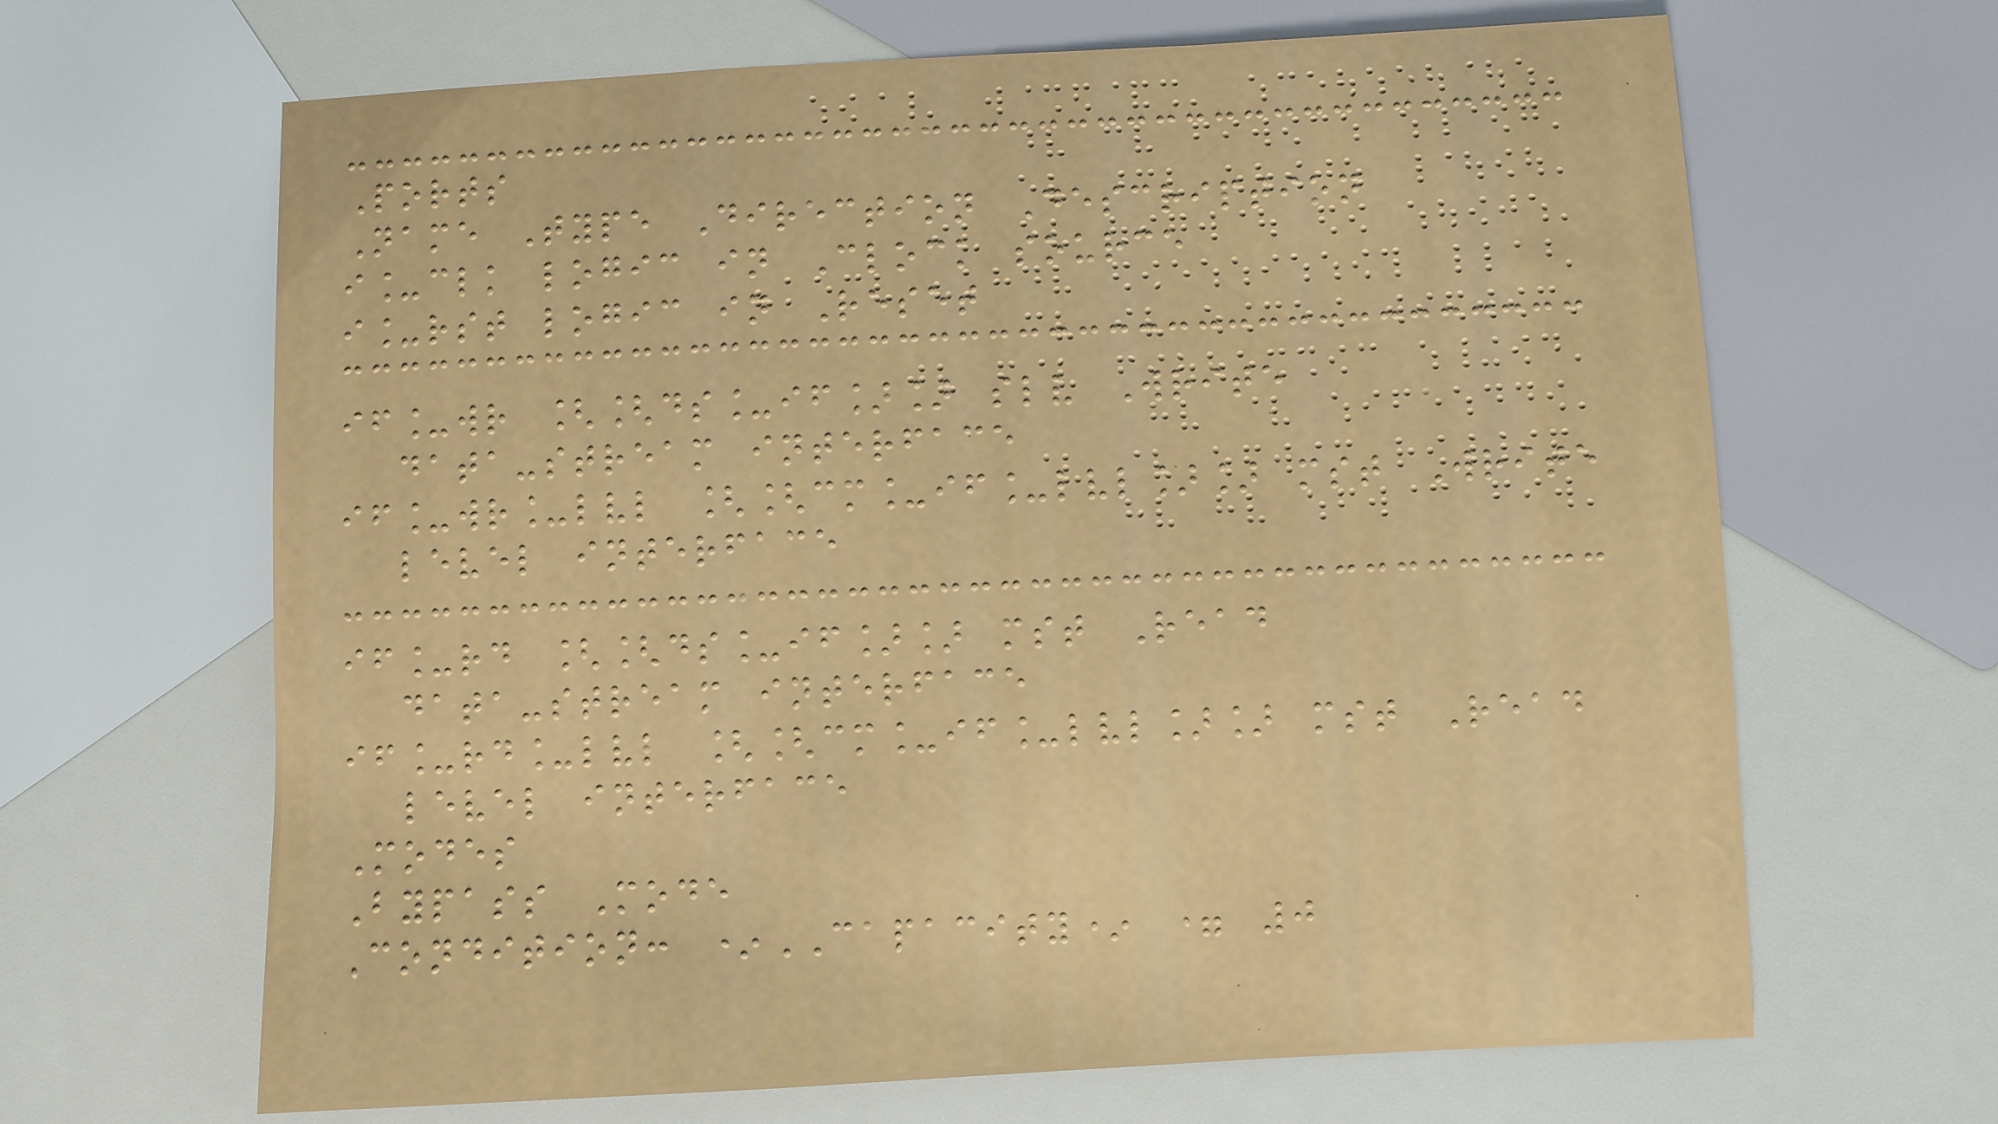Ports
Name Type Direction Description
i_clk logic in Clock source
i_rst logic in Reset
if_wr [[ds_if]] slv Write
data-stream interface
if_wr_lvl [[cm_if_lvl]] mst Write
level interface
if_rd [[ds_if]] mst Read
data-stream interface
if_rd_lvl [[cm_if_lvl]] mst Read
level interface
Modes
Bypass Mode
Condition: *CAPACITY* = 0
